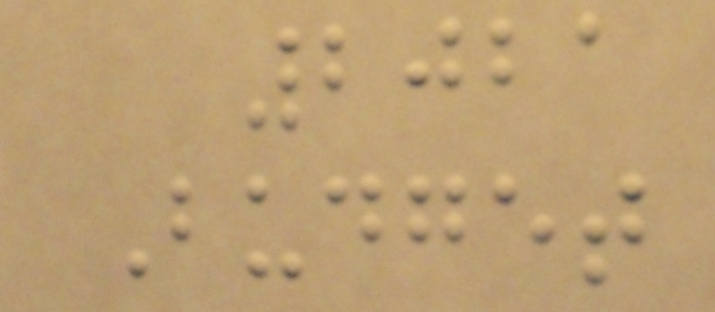2021
Budget
